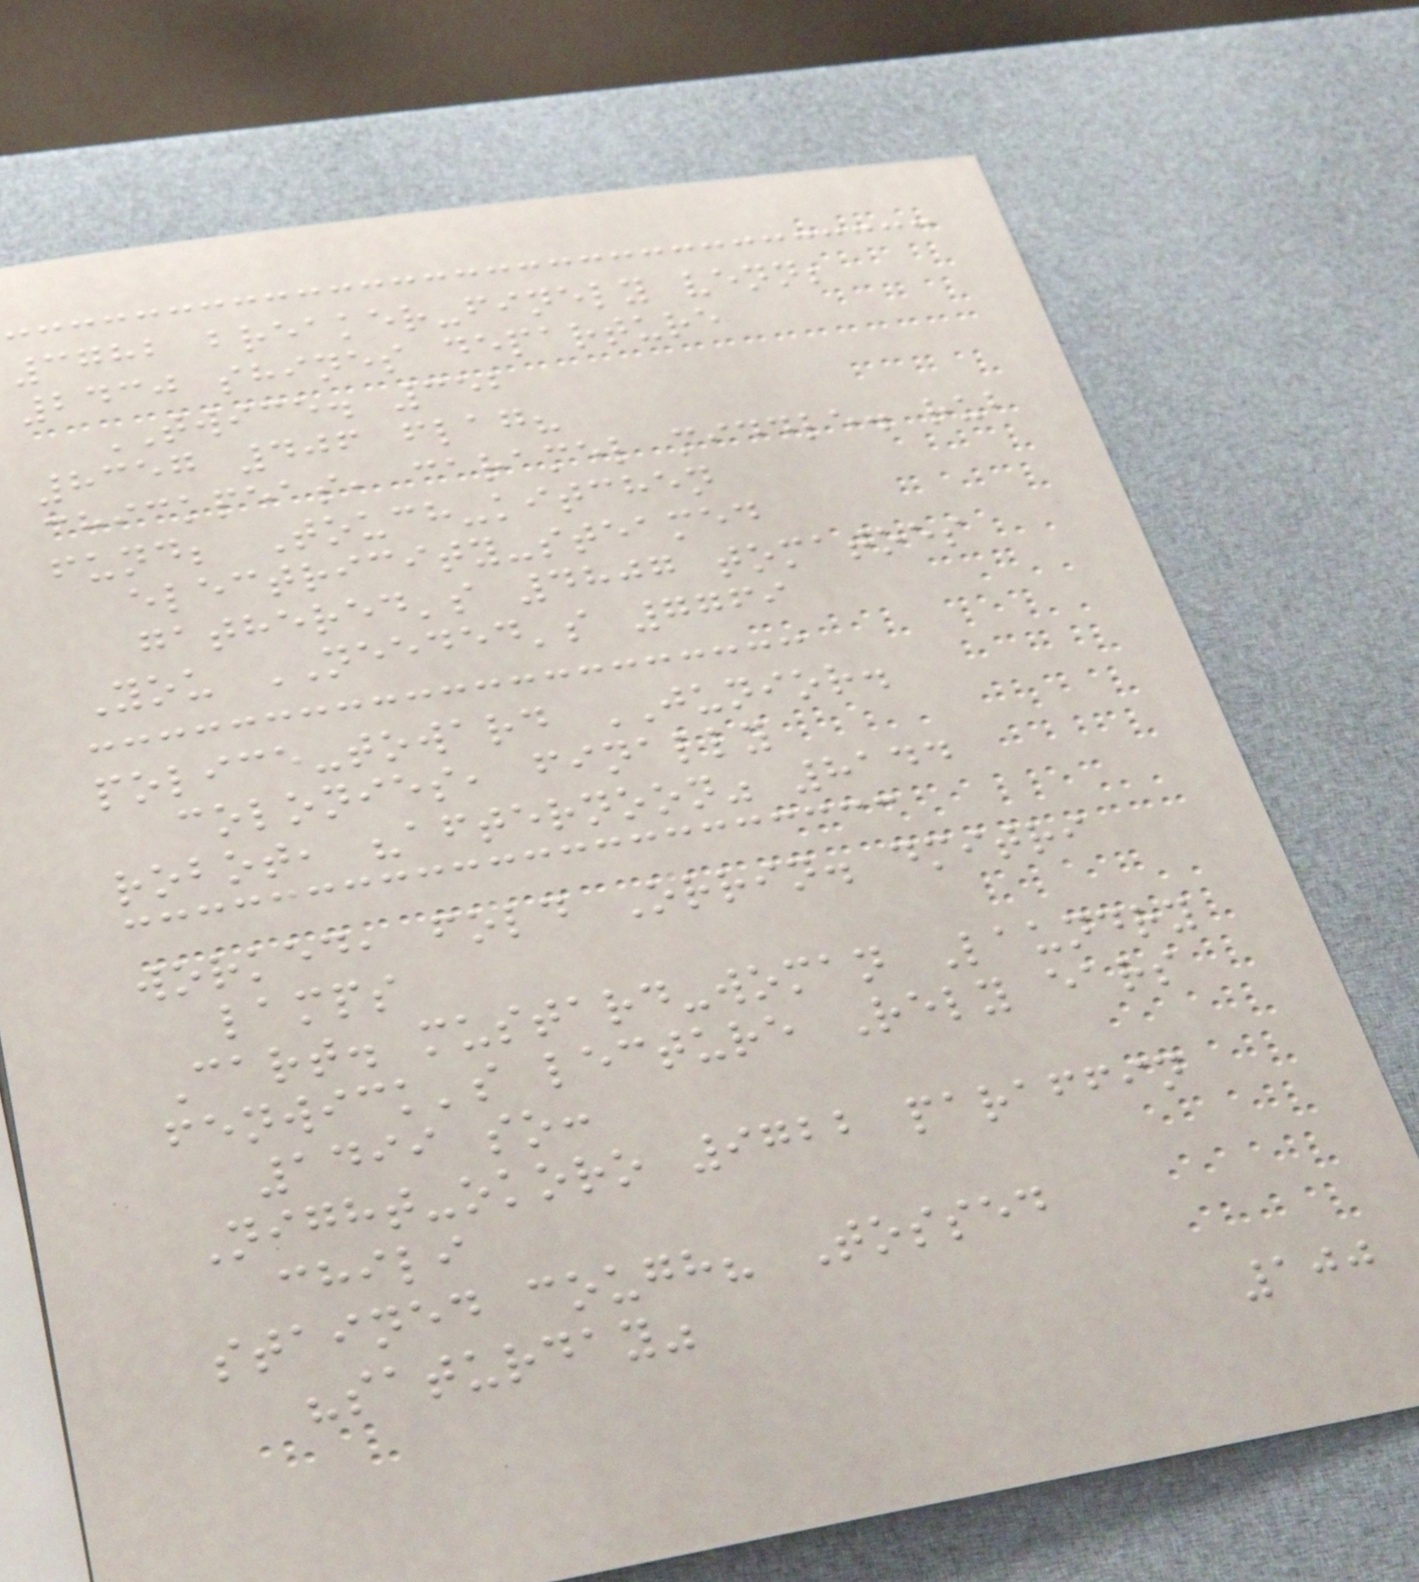3782 breaker-finely venn;
2430 shines departure
TWICE. 352
8357 406 flag?
chickpeas, caramel middle. rub
fund; Touch-kitchen
electricity-steamed
gathered's 4807 tomatoes
You NEEDED's 7769
police-toward JUNIOR.
colonies, finally
robot, "afternoon" 8144
worked, fold Orrin. dmitri
lamps
Cart. mustard-woman Laundry
fenwick's lecture Rely ears
1499 so:
Night-okoro 9722 paraffin
chili
stained cough? Tossed
"saturday"
100
